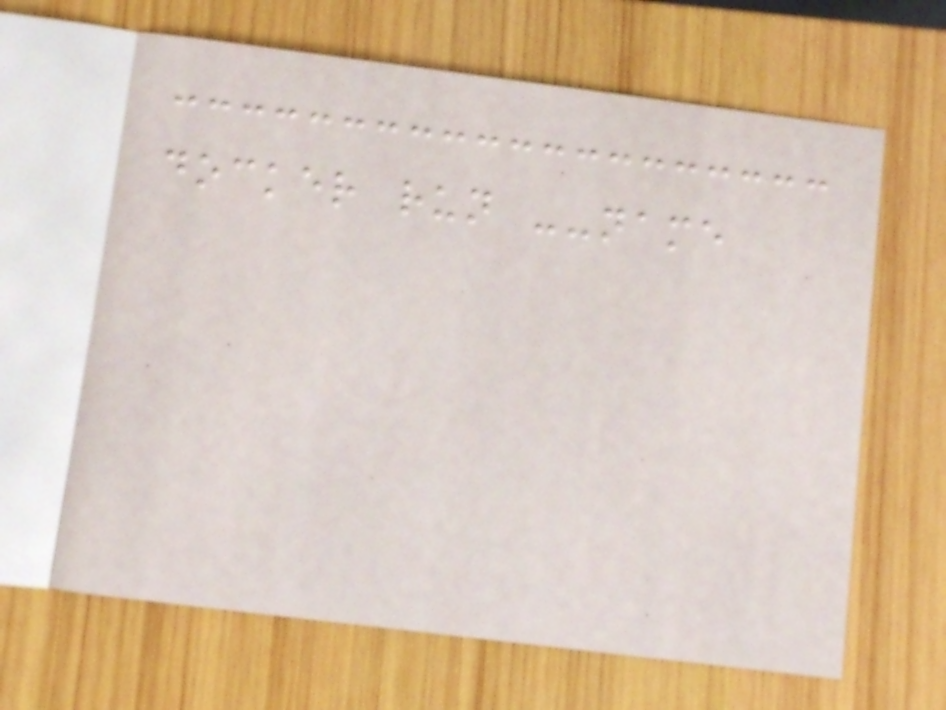docker run --name
